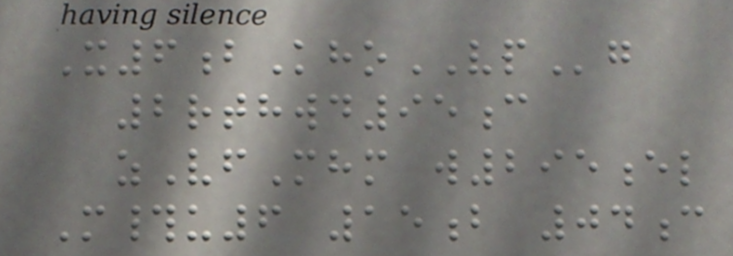X6bKhoVPg
2rthwd95c
zVfMhm w295el
M#u6 15b 04c
